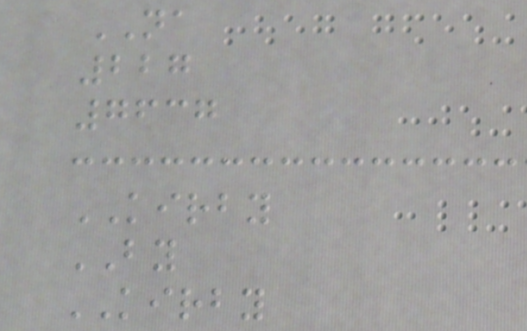NA
227
7637
KIRBY
BY
KIRBY
